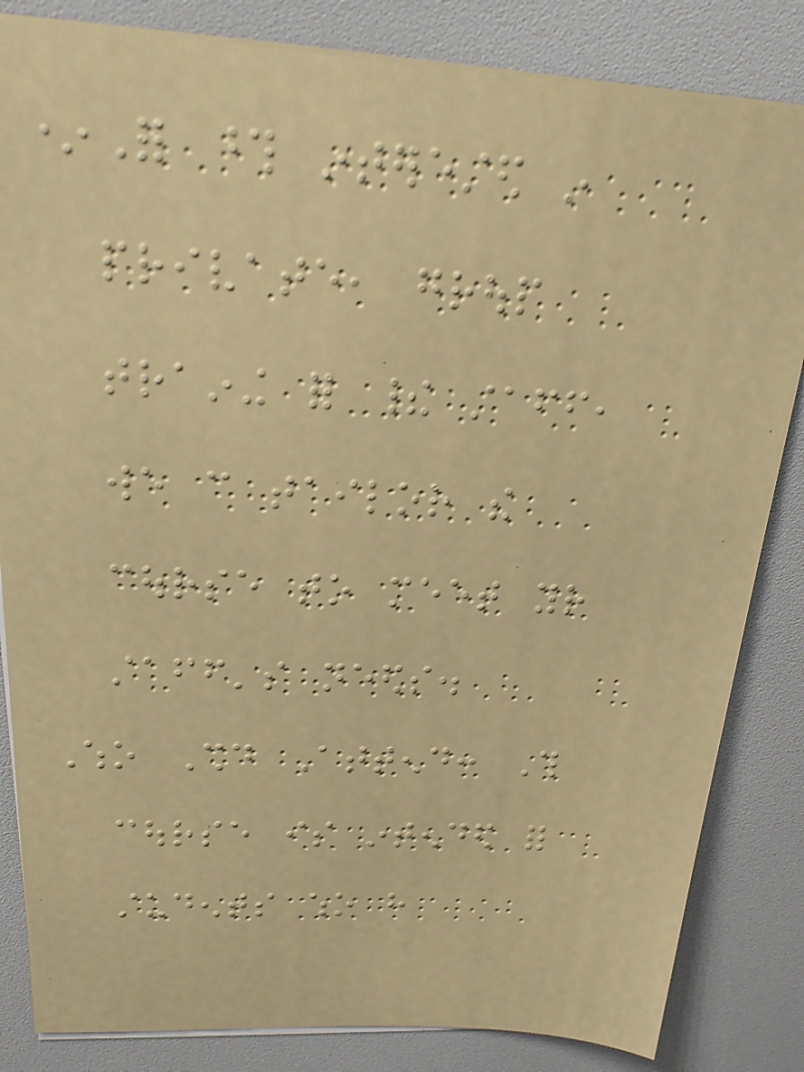*For those interested in
private, group
training for their staff,
we can tailor the
course to meet your
staff's needs.
Who Should Attend: This
course is intended for
students who have
